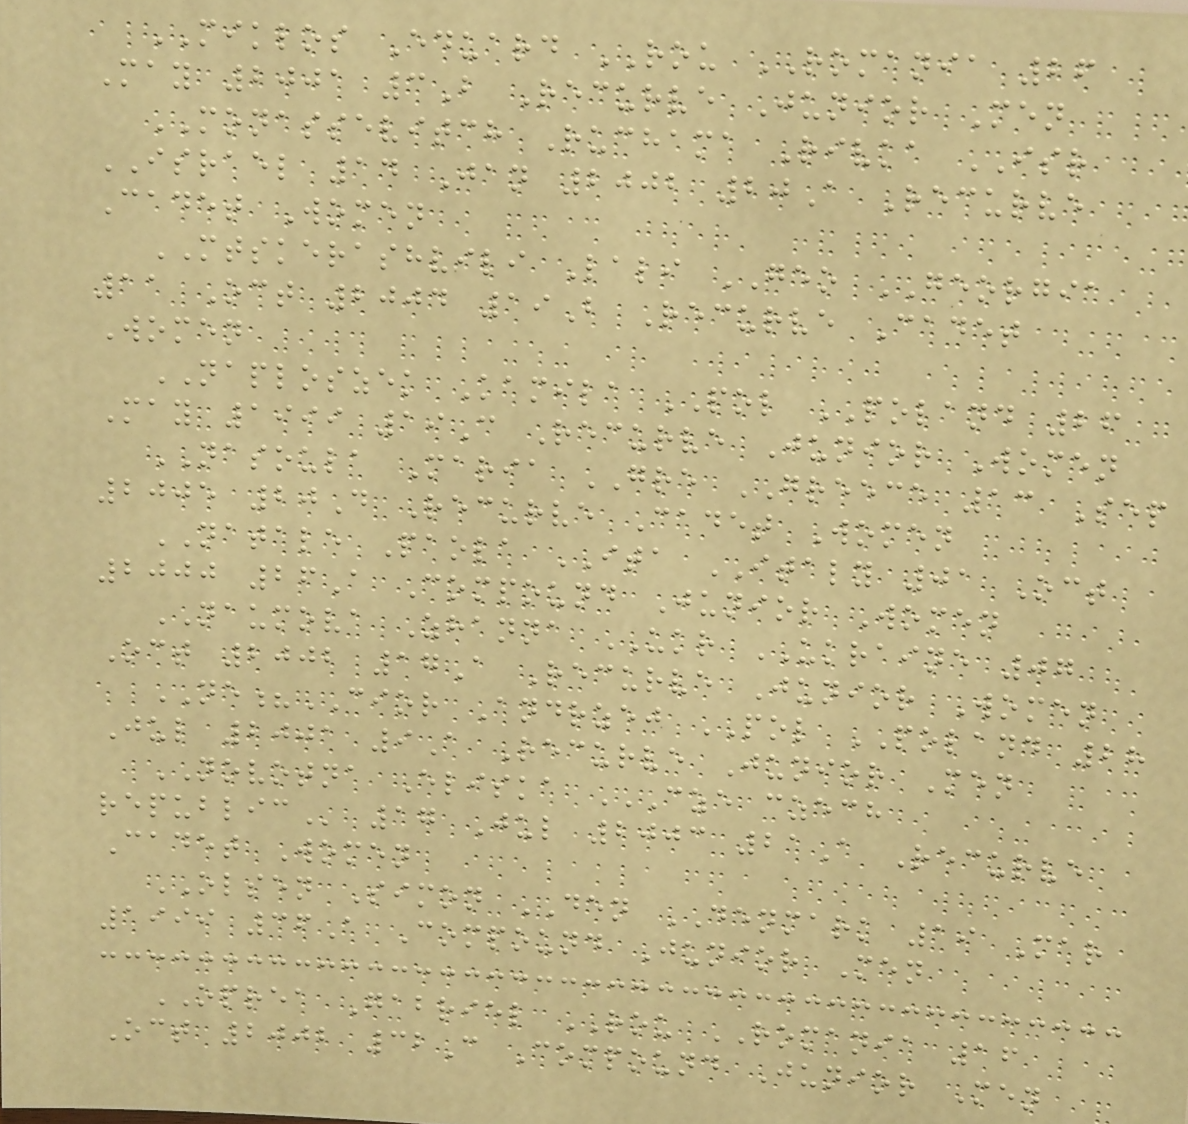MIKLOS Eduard ROU ROMANIA 26
May 2001 3B Recurve Junior Men
MONASSEVITCH Ruchama Rivka ISR
ISRAEL 14 Jan 2002 20A Recurve
Cadet Women
MTSKERASHVILI Lali GEO GEORGIA
11 Oct 2004 19B Recurve Cadet
Women
NAPLOSZEK Kamila POL POLAND 26
May 1999 19C Recurve Junior Women
NASOULA Maria GRE GREECE 13 Sep
2005 20D Recurve Cadet Women
NATALE Paola ITA ITALY 01 Oct
2000 26A Compound Junior Women
NAUMOVA Zhanna UKR UKRAINE 07
Oct 2002 17A Recurve Junior Women
NE?CIOR Andrzej POL POLAND 28
Jul 2001 9A Recurve Junior Men
NOVOTNA Eliska CZE CZECH
REPUBLIC 17 Jul 2003 21A Recurve
Cadet Women
OLSEN Simon DEN DENMARK 19 Mar
1999 36A Compound Junior Men
OPREA Gabriel ROU ROMANIA 16
Oct 2002 32C Compound Junior Men
